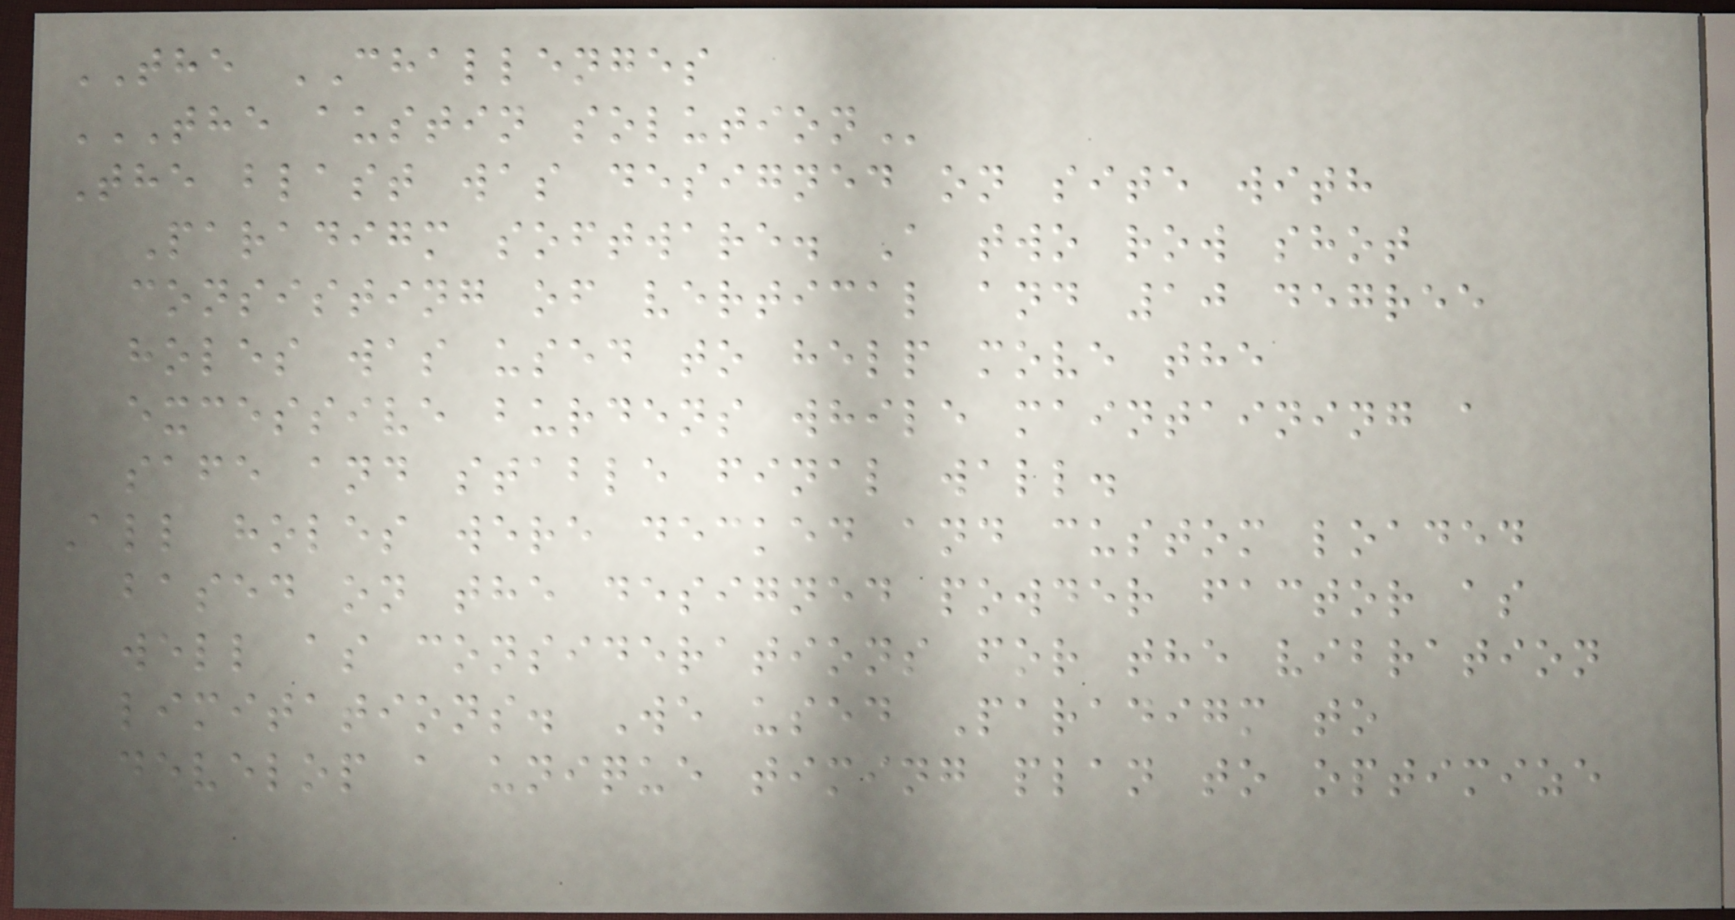THE CHALLENGES
THE AUSTIN SOLUTION
The blast was designed on site with
Paradigm software. A two row shot
consisting of vertical and 10 degree
holes was used to help move the
excessive burdens while maintaining a
safe and stable final wall.
All holes were decked and custom loaded
based on the designed powder factor as
well as considerations for the vibration
limitations. We used Paradigm to
develop a unique timing plan to optimize
